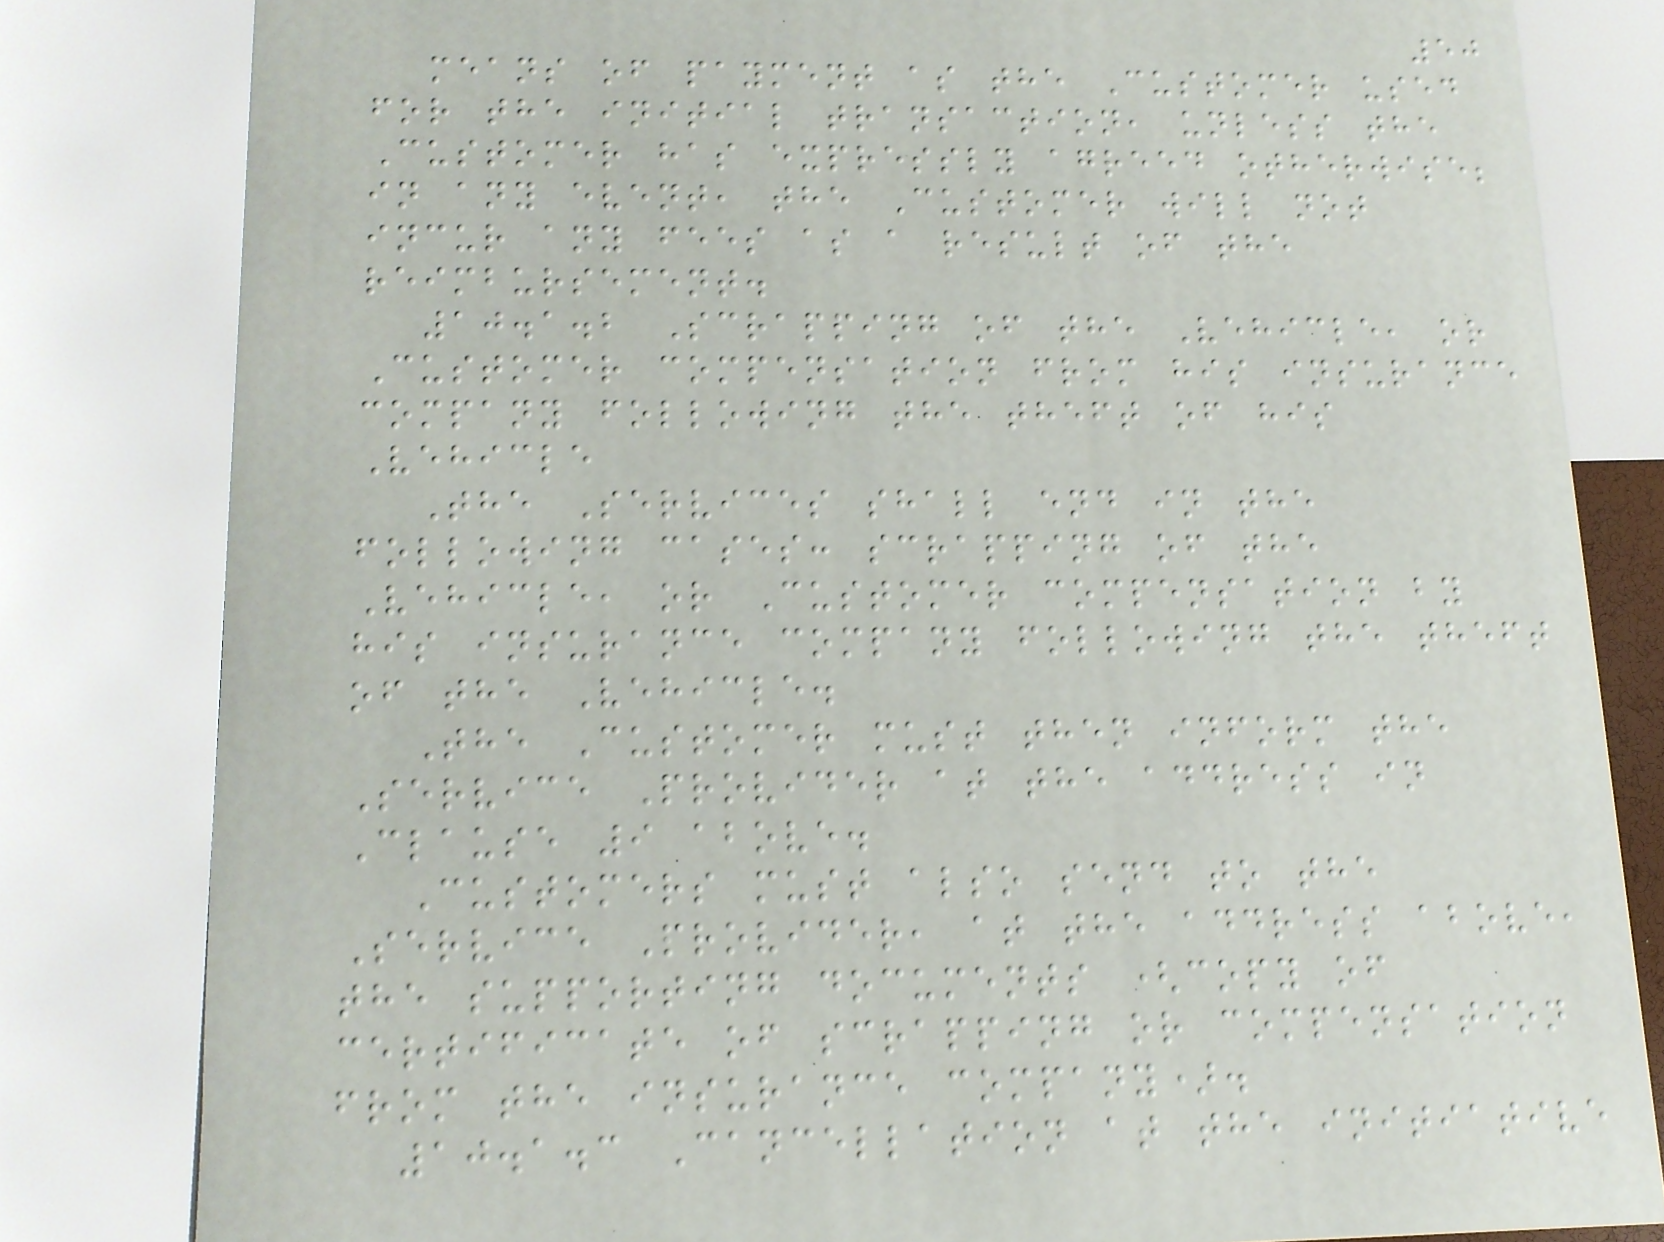50
means of payment as the Customer used
for the initial transaction, unless the
Customer has expressly agreed otherwise;
in any event, the Customer will not
incur any fees as a result of the
reimbursement.
10.1.2 Scrapping of the Vehicle, or
Customer compensation from his insurance
company following the theft of his
Vehicle
The Services shall end in the
following cases: scrapping of the
Vehicle, or Customer compensation by
his insurance company following the theft
of the Vehicle.
The Customer must then inform the
Service Provider at the address in
Clause 9 above.
Customers must also send to the
Service Provider, at the address above,
the supporting documents (copy of
certificate of scrapping or compensation
from the insurance company).
10.1.3 Cancellation at the initiative
